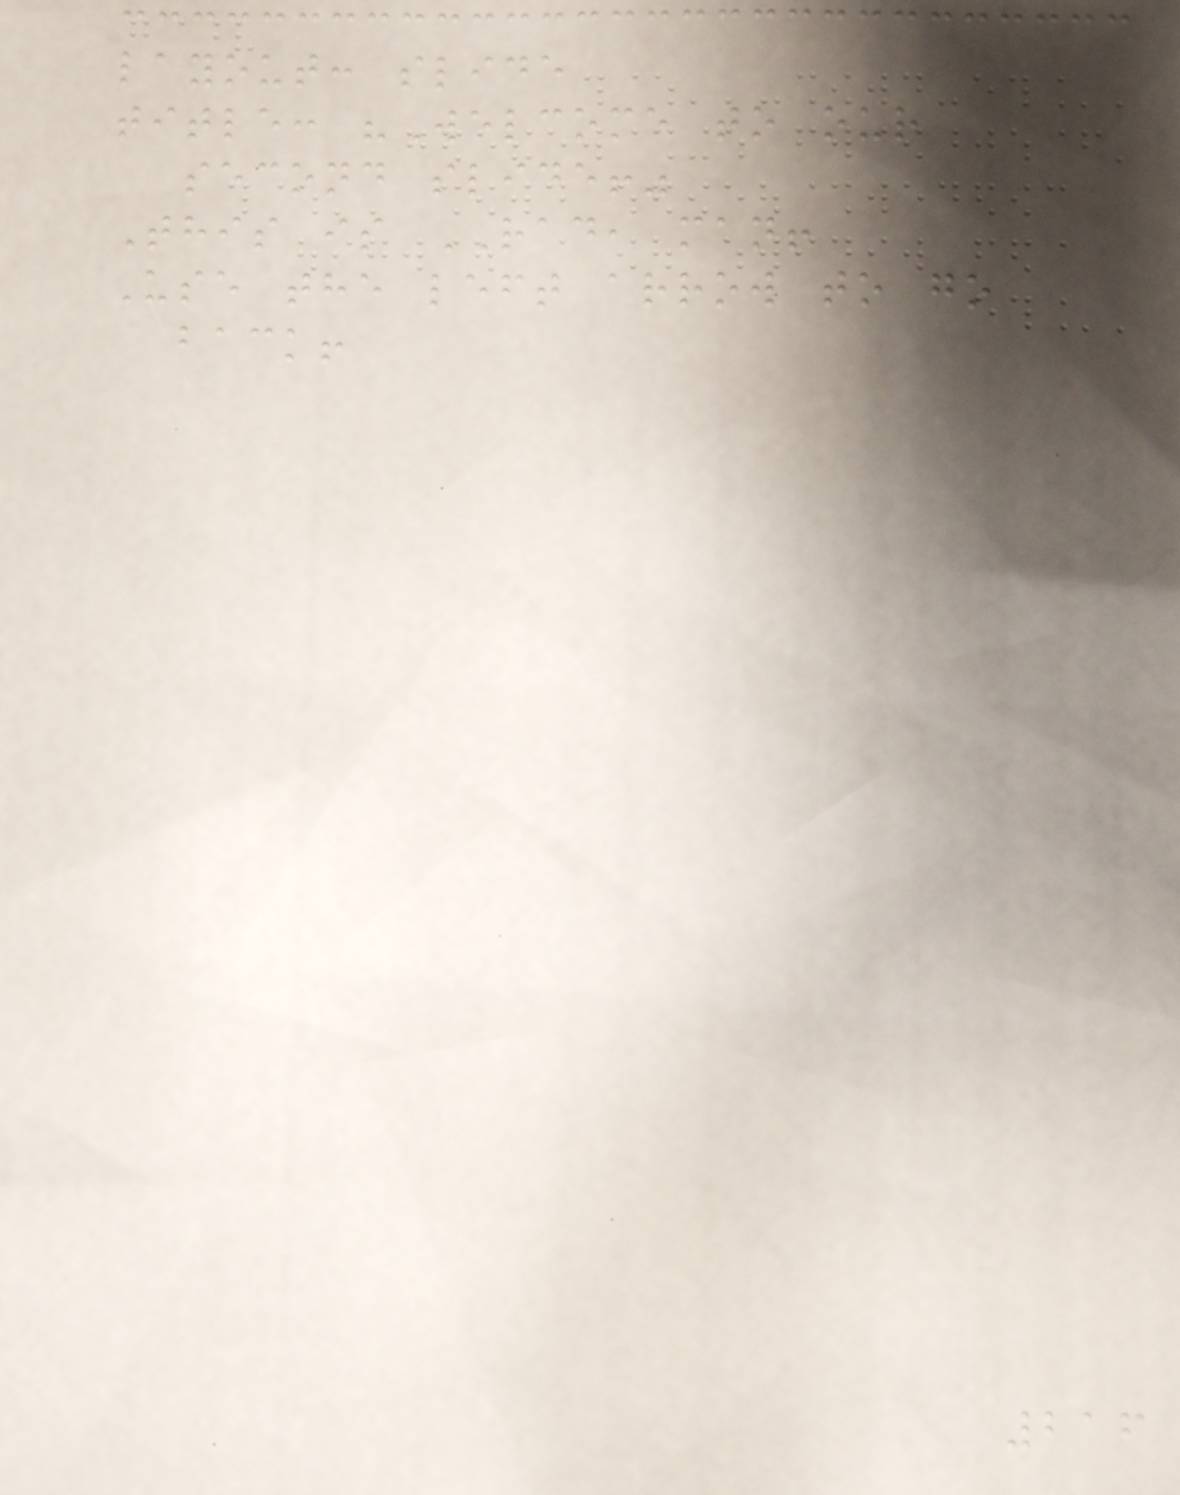layout: slide
title: "Welcome to our
second slide!"
This is RAD, man!
Use the left arrow to go
back!
216
